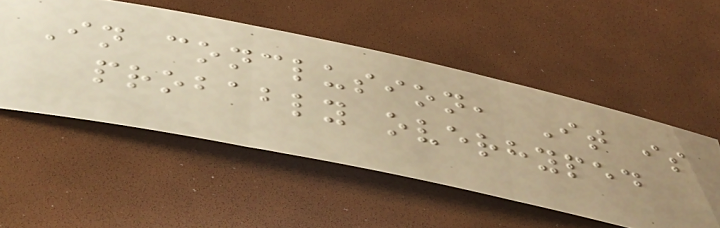In conclusion, It is
probably overhyped
